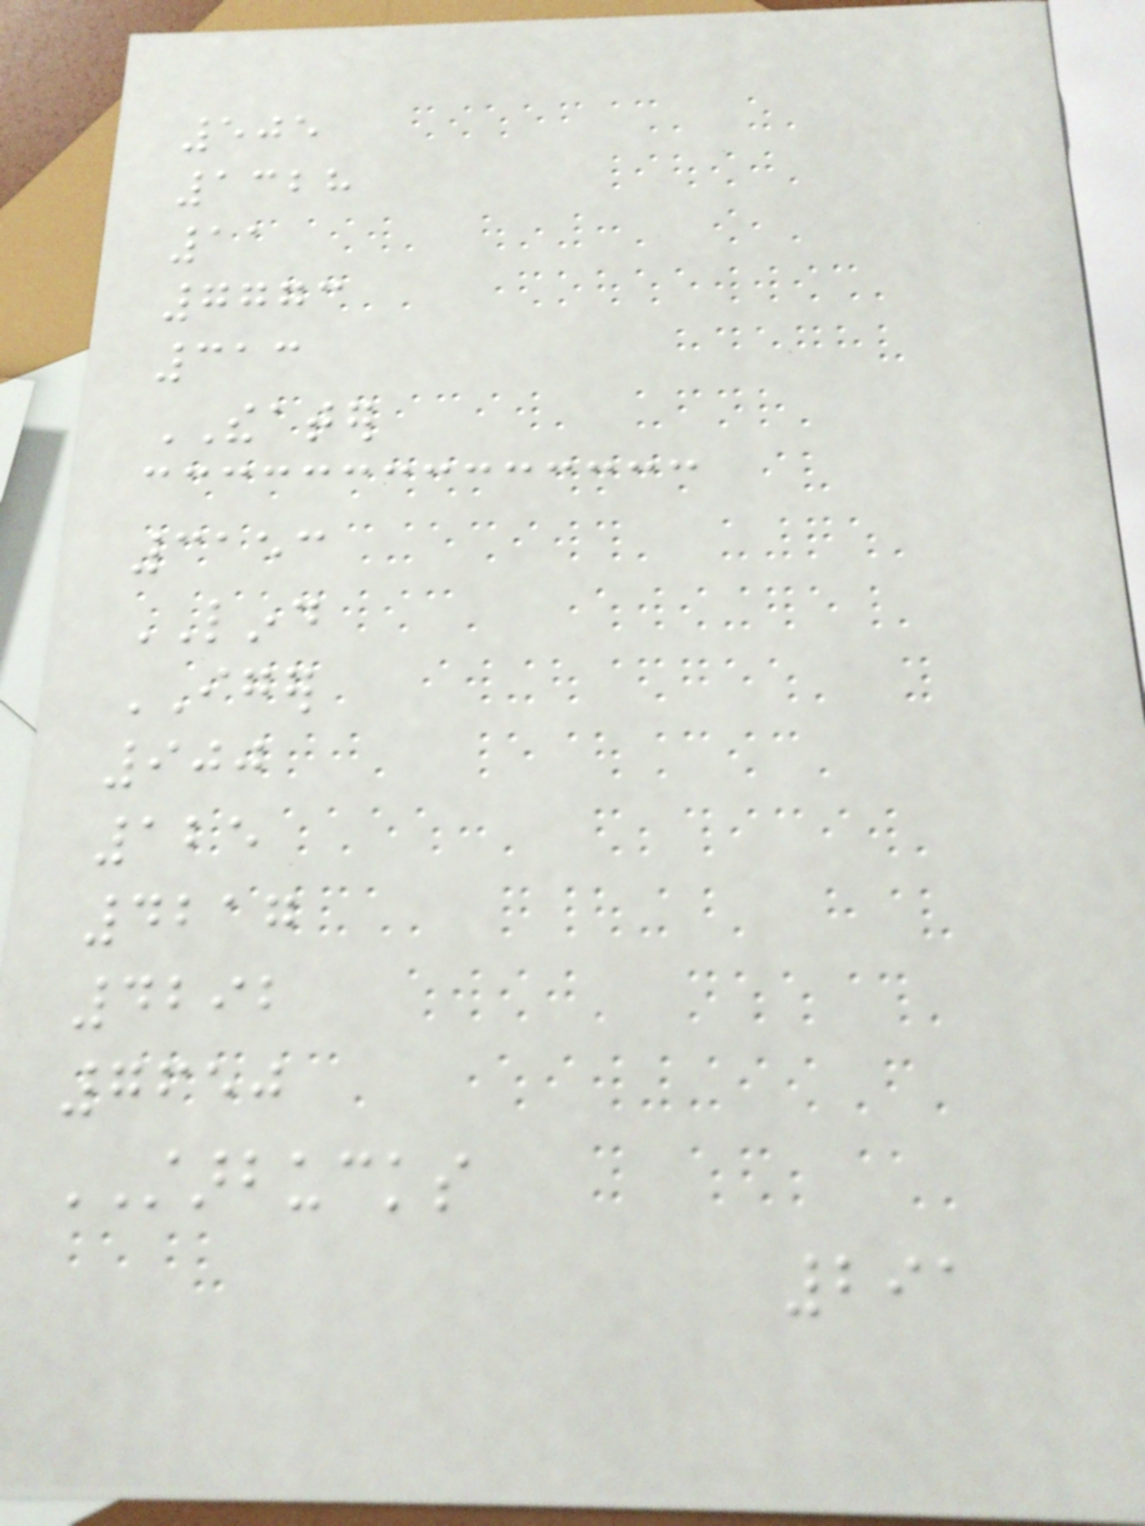505
1328
11
7773
313
THEATER
3153
LIND
IGER
900
125
4217
4292
7650
STARBUCKS
291
